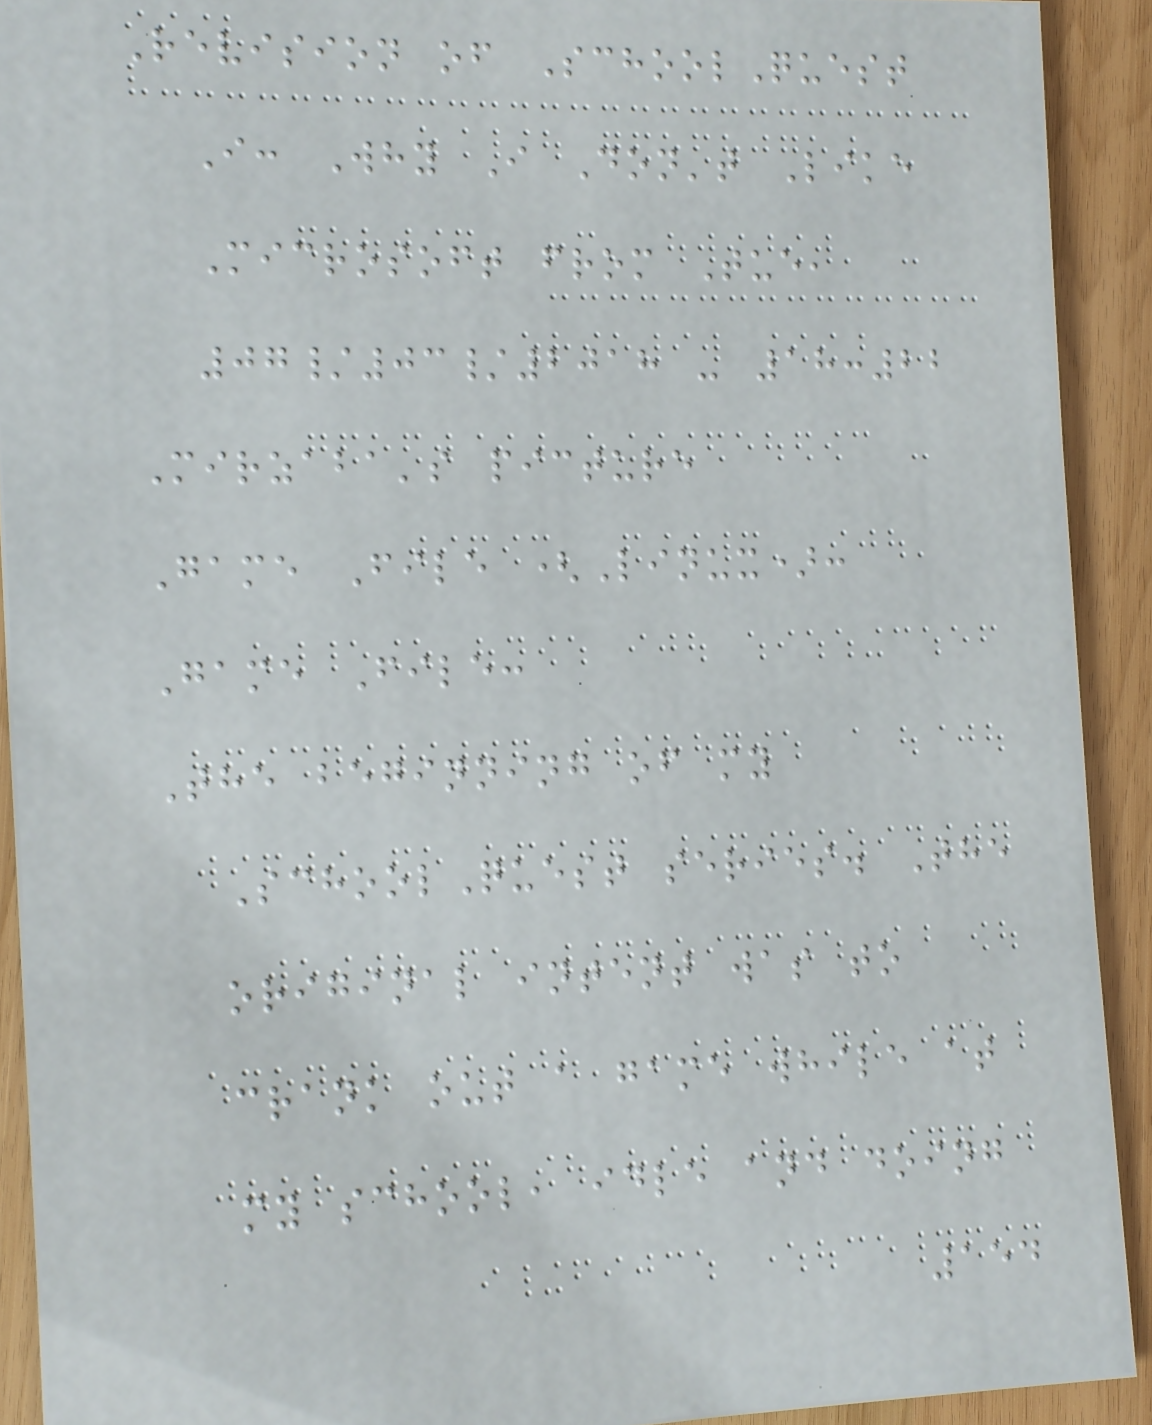Revision of SchoolQuest
I: Why I Don't Like
Microsoft from Tue,
07/03/2018 - 18:22
Mirzaba's picture
Game File (Linux):
Game File:
The beginning of my
SchoolQuest series. The
original intent was to
crank out a game while at
my school, idle and doing
154
